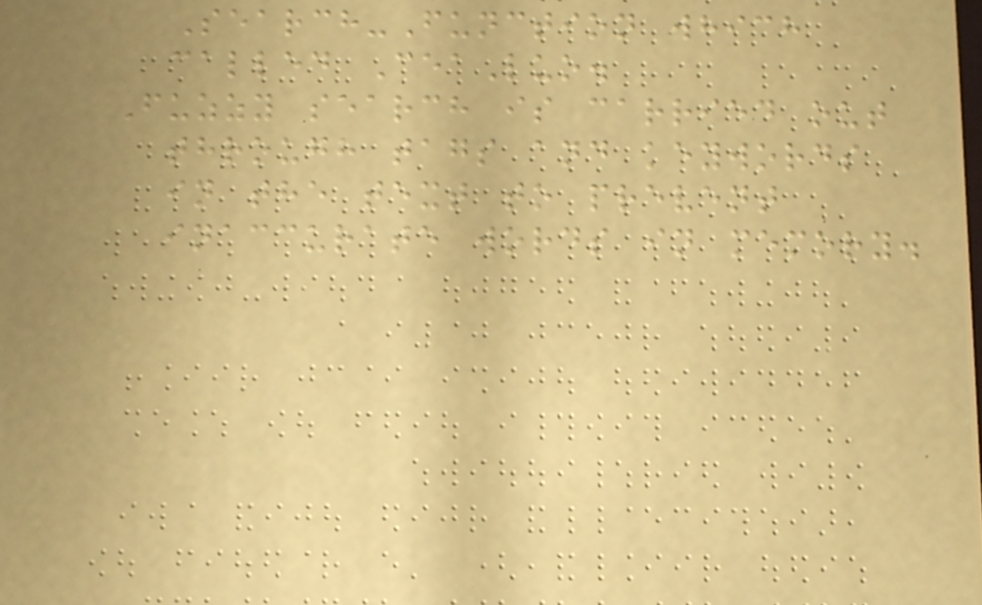Search-Function which
called CeaLuo.
Fuzzy search is carried out
through tags and keywords
in the text to prevent
inaccurate words in memory.
